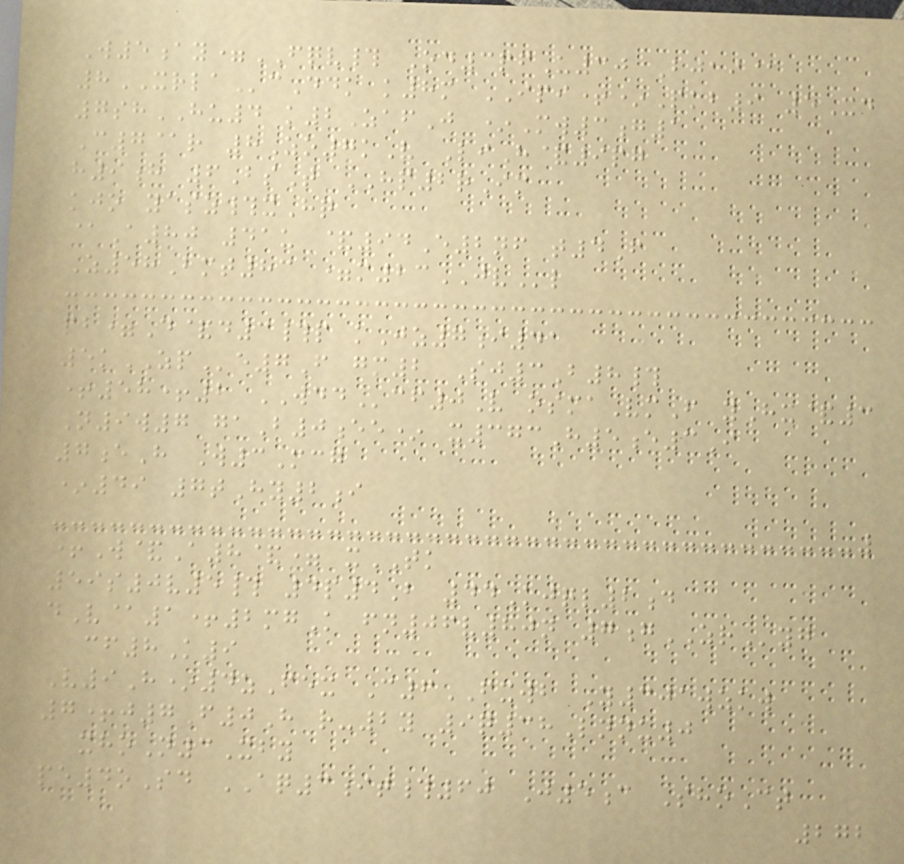W5ay=FQV# Od3pfU30 Bjai@
8XRLAcDdk k8m IPI+*Pkb9 5Xd
7shHU4 k2ZafJ *Mw3g1
C7@r 8Zo7kV LiH&9pg
h9h 6BsT HP2rIm
kjo yasz#xHq
@A80 41u &94E2nf t4F
Z58Bmt83 =m23JVl
pb=D&d3#p kJz7i41
5kZPe7F gm2 Sj3B8#
+58+2 WDDcf0V osmaVmF yHx&3
N9w7 gaB0ee* x373H5e3I
7eH W3Mcg
*49 7tHy2i
+W&A8&= xTK
59s0v5# 4p4B 44Kjql2d
dV@1+2mgK fn06v80n 7gZRyg
cf8K9
V9H*4zFex C6FXWB Y301wzkw
7+j7F0H r-2y 9q38Lnnu0
xhoN3Xby
pe4oSd AQ3it#60 J5c ShoCt
272
